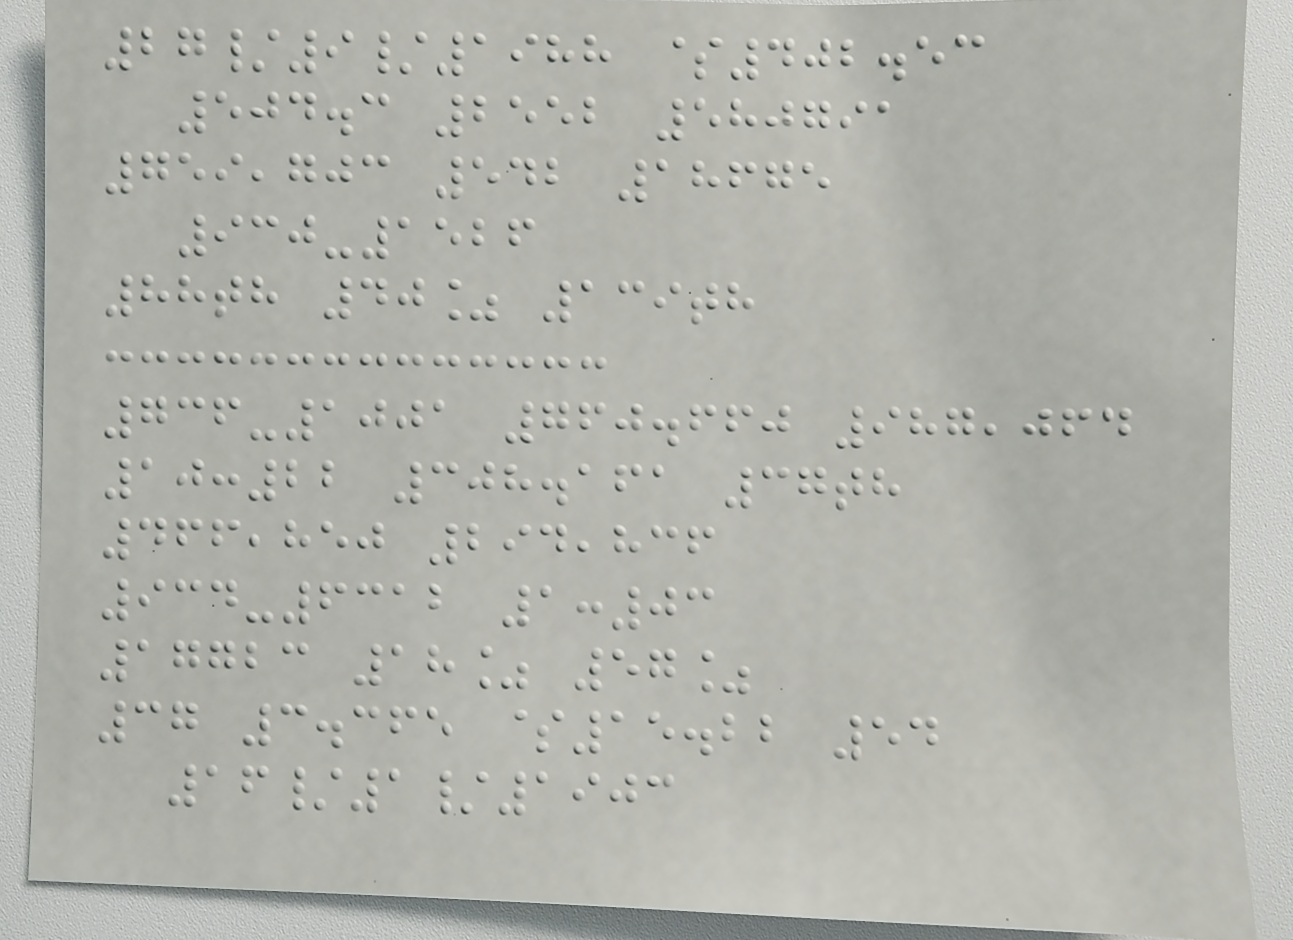27/9/1988 $402.53
504.3 2552 580791
759,703 542 18675
930-1526
88th 40% 139th
736-1001 760.660 987,064
10:22 308.161 37th
466,850 294,836
934-6312 1:03
17723 18% 57%
37 3.365 $15.22 54
16/1/1903
